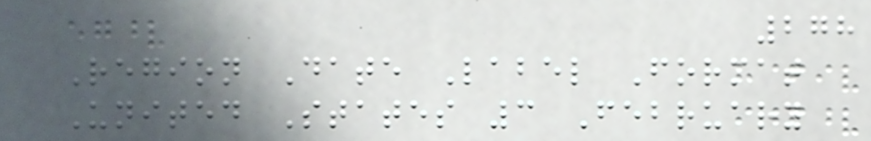278
Region Date Label Format
United States 3 February
